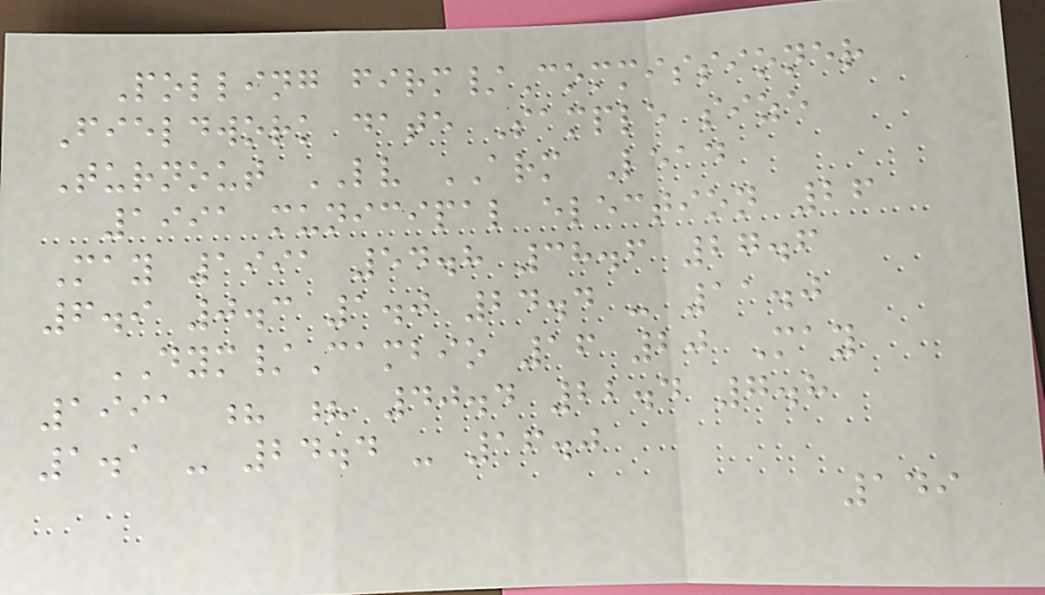Polling firm/Commissioner
Fieldwork date Sample size
Turnout LV ARM Lead
1991 municipal election 26
May 1991 54.8 38.6 27.6
6.9 0.3 1.0 24.4 - 11.0
DYM/Cambio 16 20 May
1991 ? ? 40.4 22.4 7.8
1.1 - 24.4 - 16.0
149
